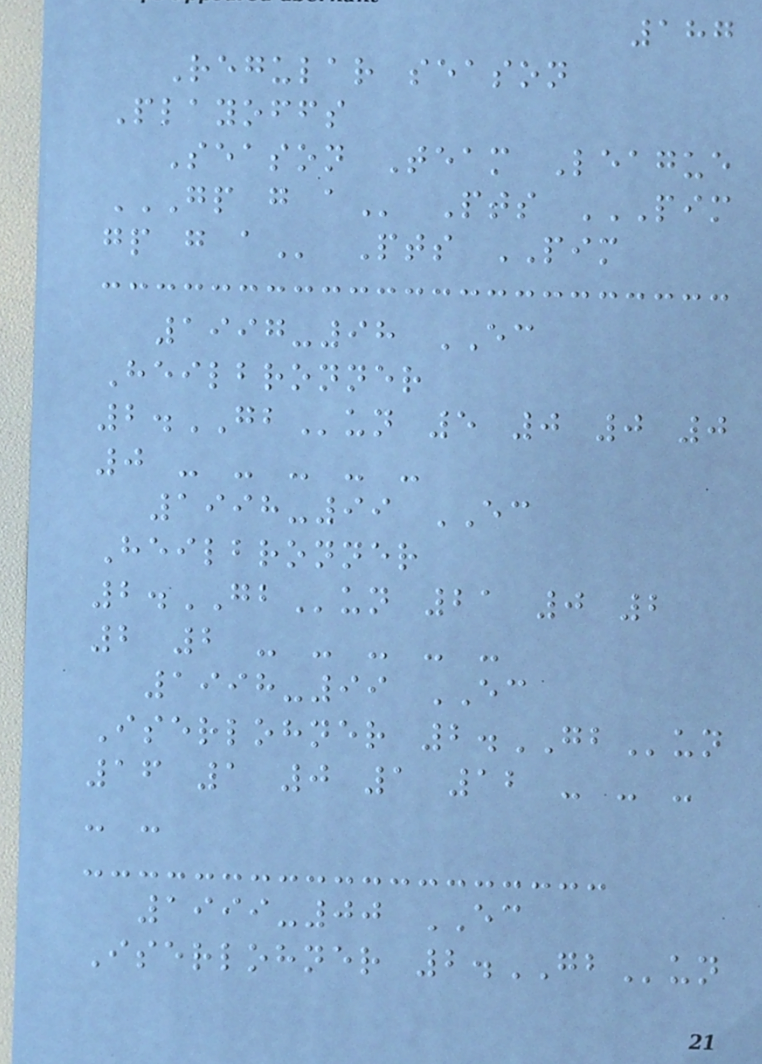187
Regular season
Playoffs
Season Team League
GP G A Pts PIM
GP G A Pts PIM
1997-98 EC
Heilbronner
2.GBun 5 0 0 0
0 - - - - -
1998-99 EC
Heilbronner
2.GBun 21 0 2
2 2 - - - - -
1998-99 EC
Iserlohner 2.GBun
16 1 0 1 12 - - -
- -
1999-00 EC
Iserlohner 2.GBun
